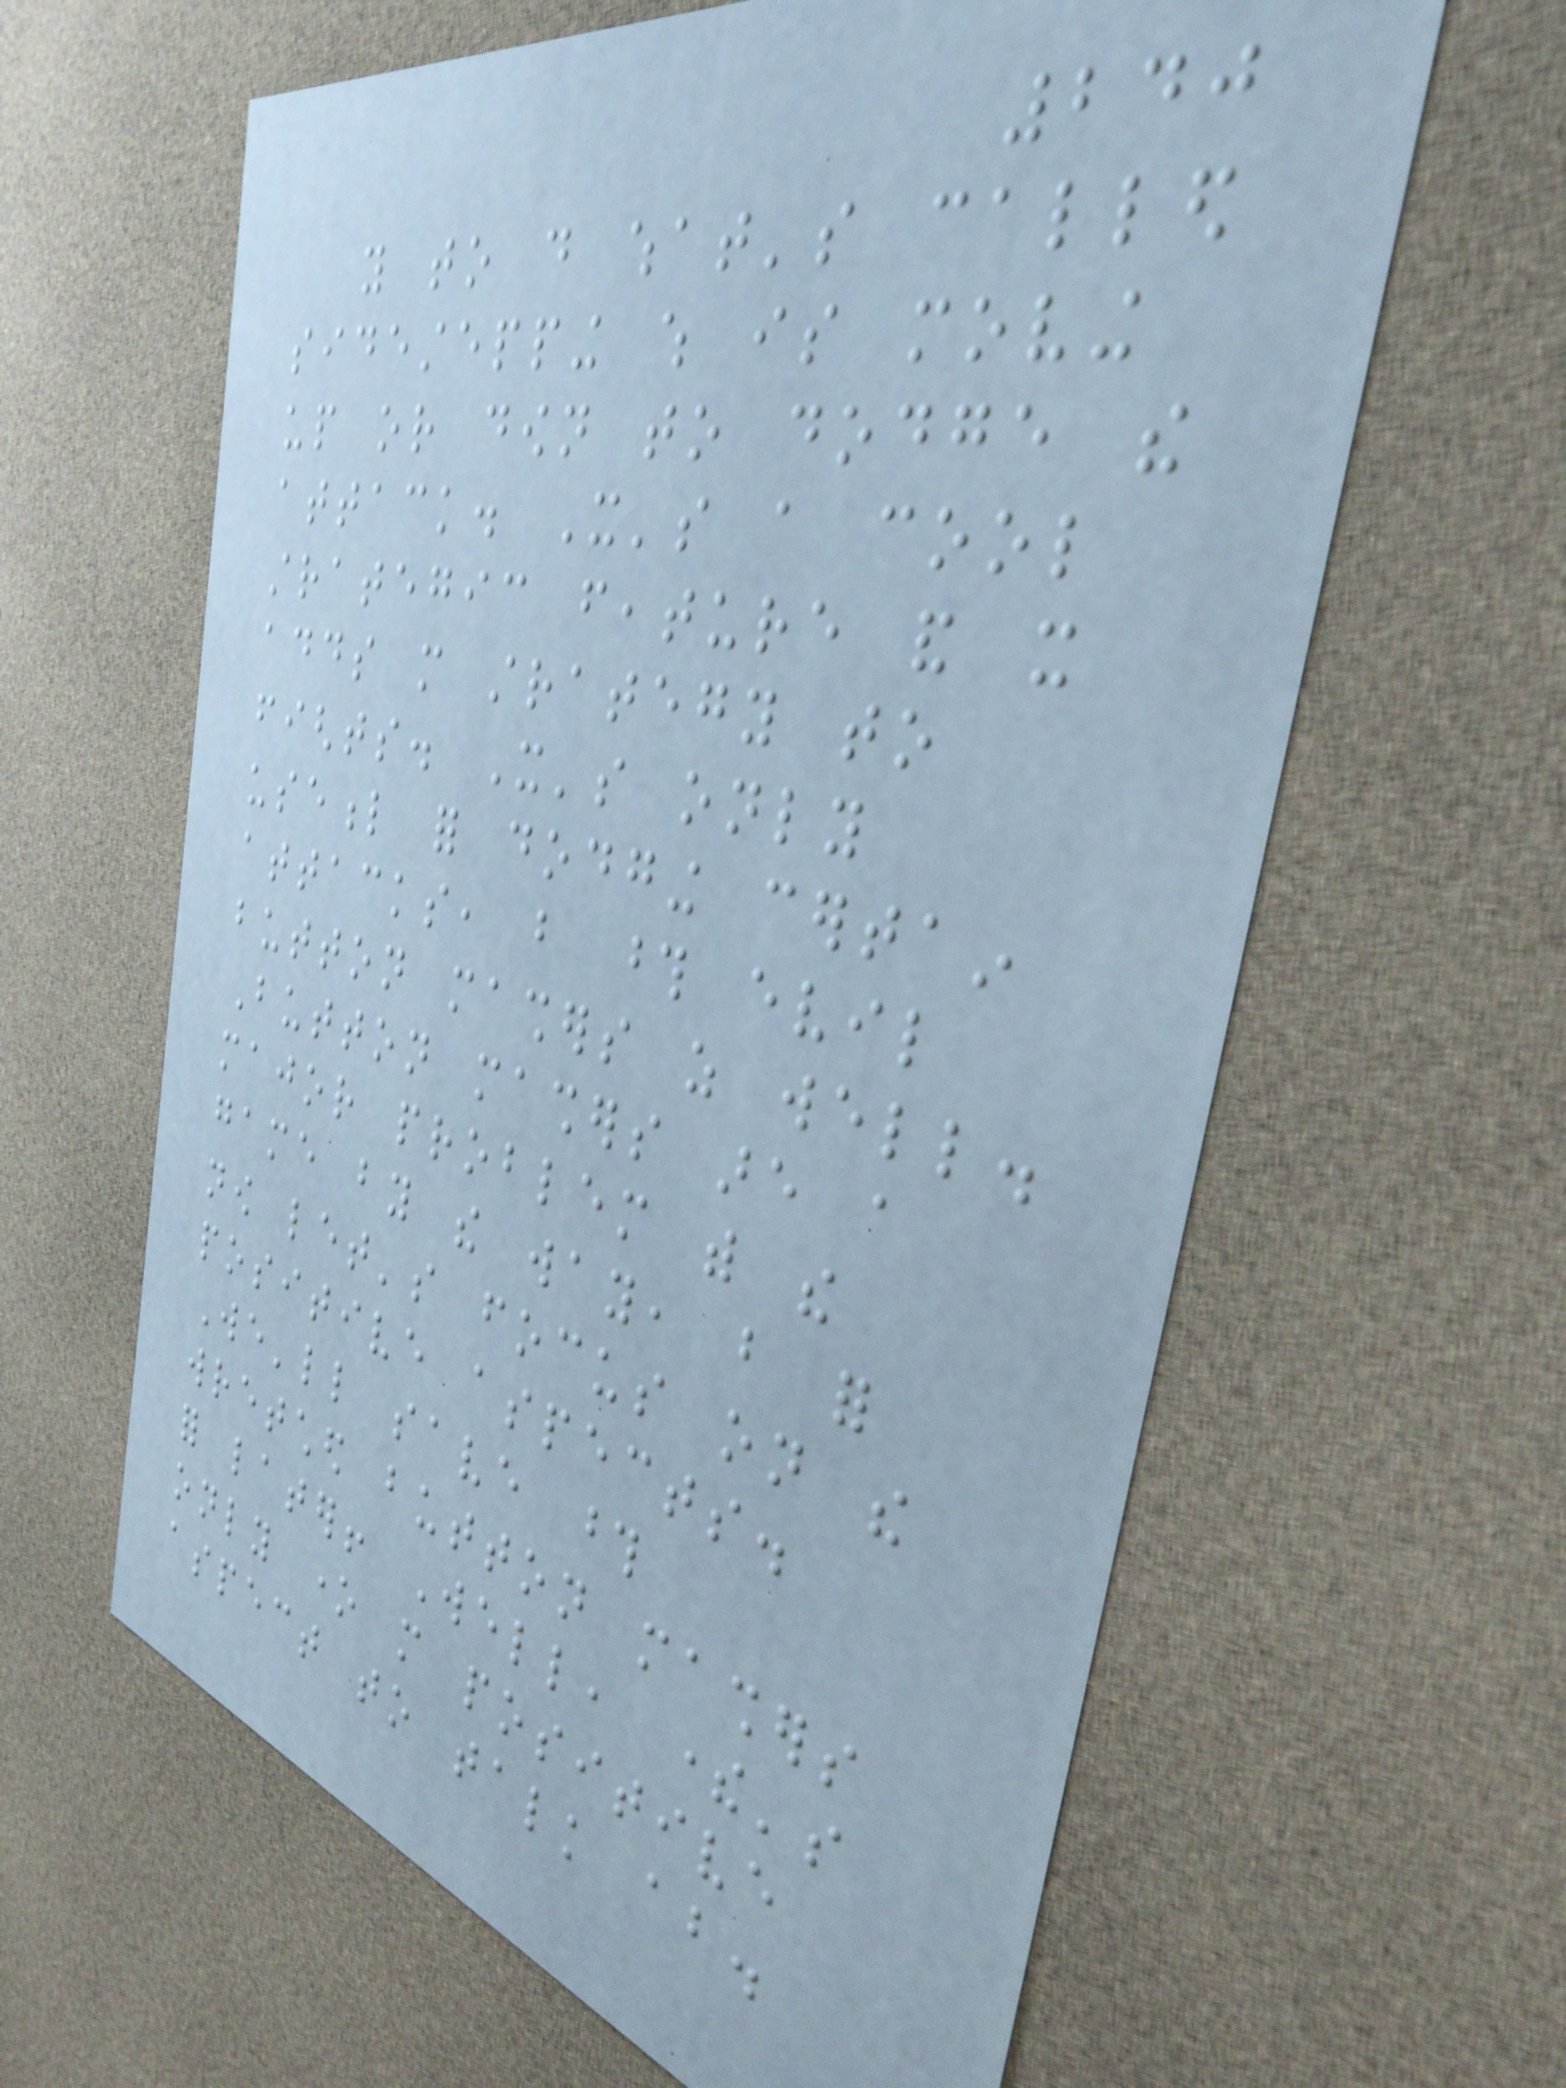240
you to do what's called
sidestepping which is moving
up or down to dodge the
attack. It's a cool
strategic feature and it
adds more strategy to
fights. It's only
useful for dodging certain
attacks, but those evil
button mashers as well.
Button mashers are a
major problem with the
game by the way, but for
now let's focus on the
positive aspects.
We'll save those
wretched button mashers
for later! Well, there's
only one more positive
aspect to talk about.
